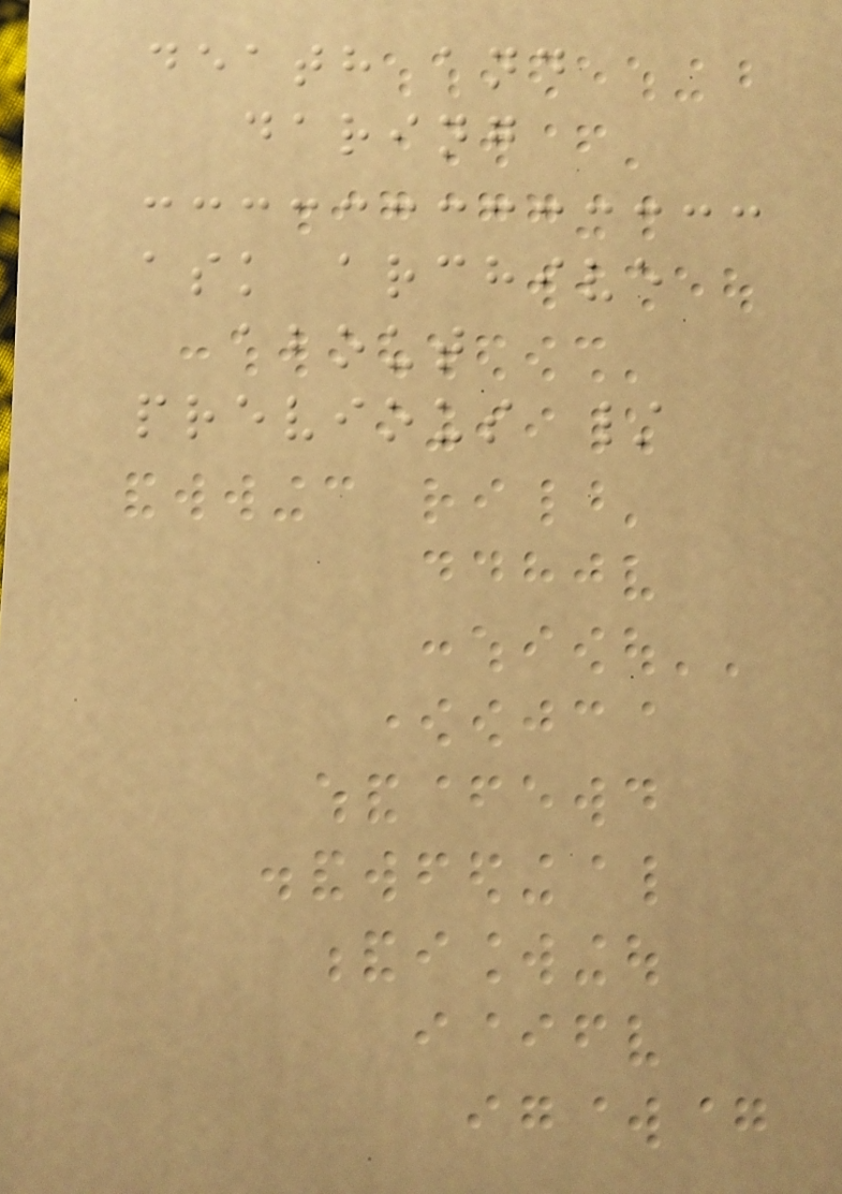death and
daring
ask archive
about
previous /
